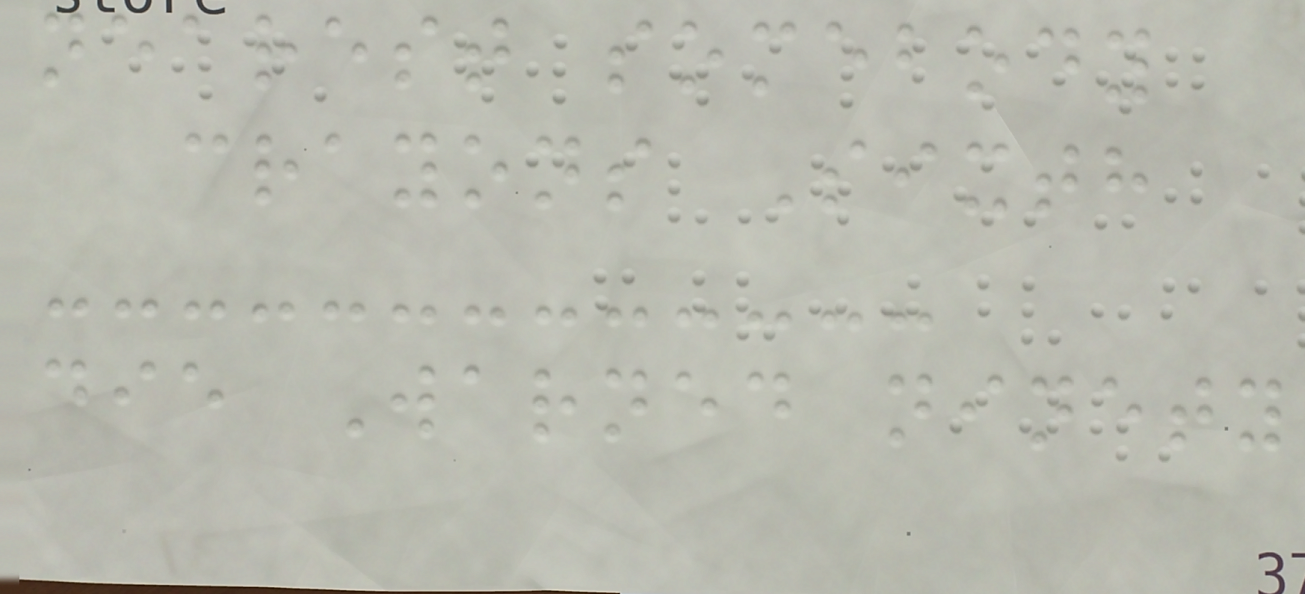nearest somebody
crayons Sixth
die Warned ninety
